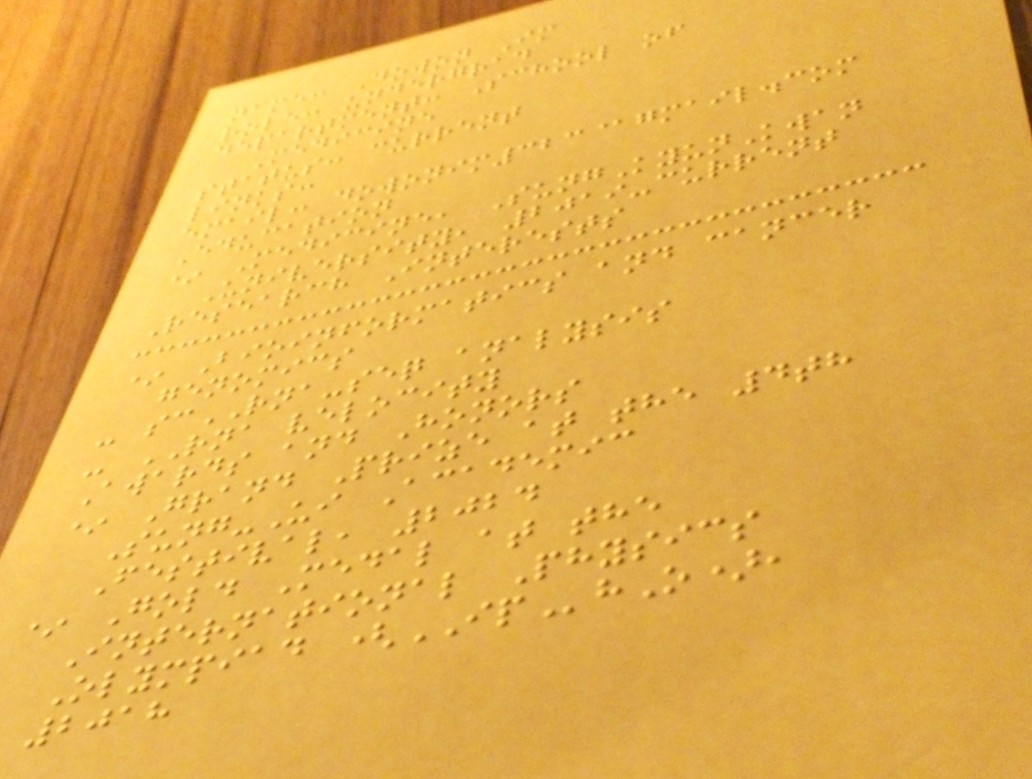name: Dowon Im
role: undergrad
department: School of
Medicine
status: current
links:
email: dowonim323@gmail.com
Education
* Medicine, SungKyunKwan
University, 2019-current
Research Interests
* Bioinformatics and cancer
genomics
- scRNA-seq analysis
- RNA velocity
Awards and Honors
* Grand Prize at the 4th
Sung-Ui Academic
Festival, 2024
* Gold Medal at the
International Physics
Olympiad (IPhO),
2018
